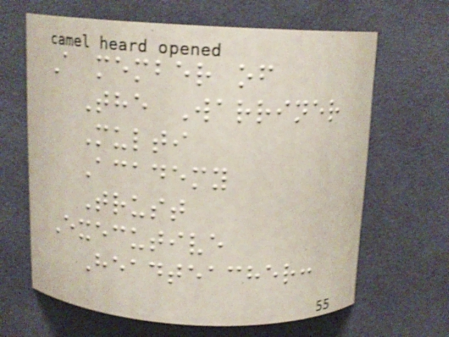A member of
The Warriner
Multi
Academy
Trust
Executive
Headteacher:
